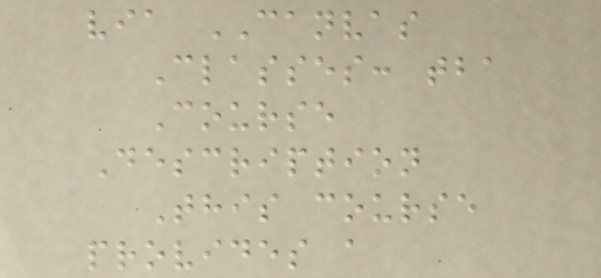via CANVAS
Classes: tba
Course
Description
This course
provides a
